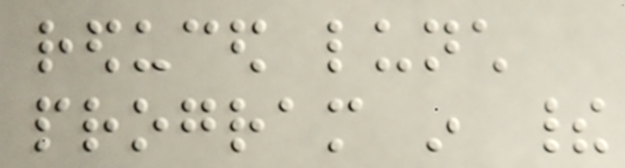reduced lunch
program in their
